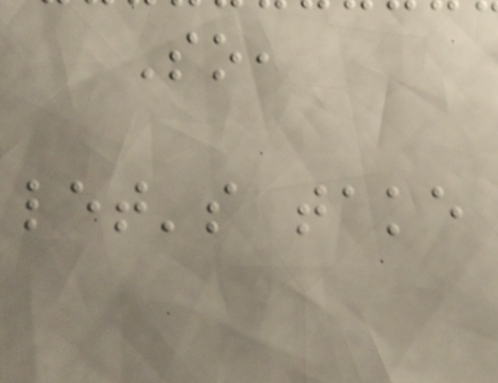So,
let's take
